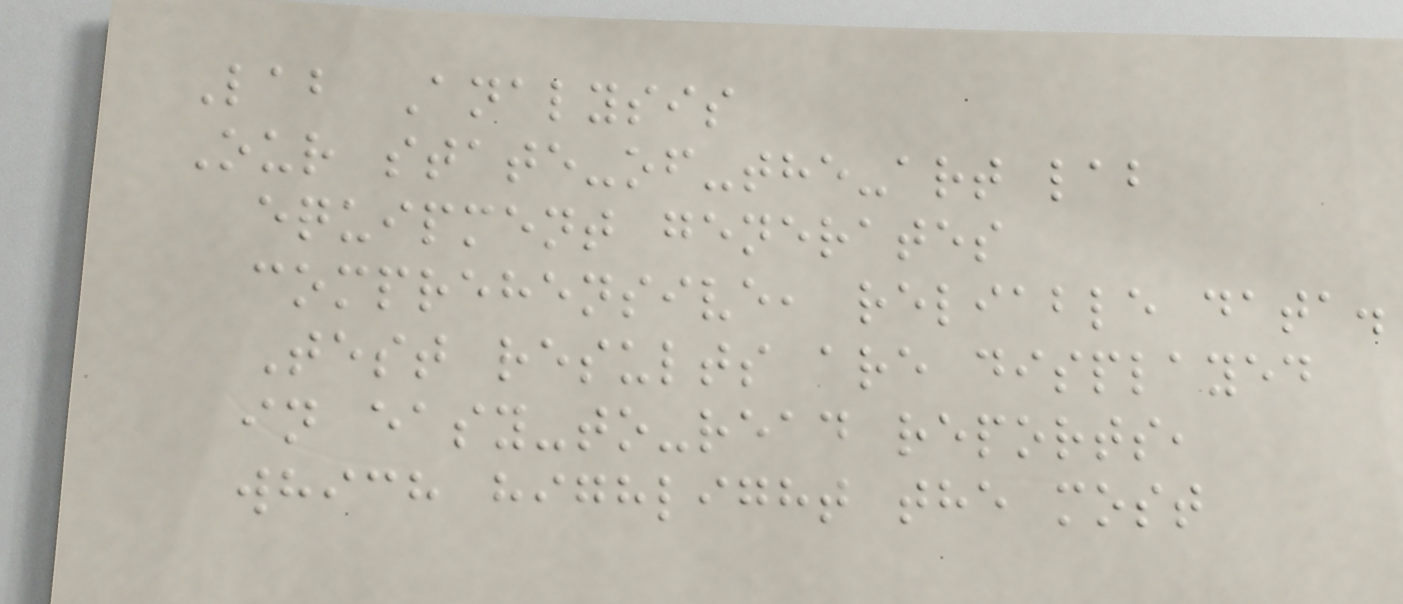Lab Analysis
Our state-of-the-art lab
equipment generates
comprehensive, reliable data.
Test results are displayed
in easy-to-read reports,
which highlight the most
